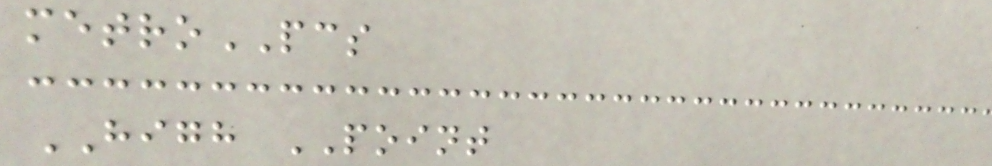metroPCS
HIGH POINT
